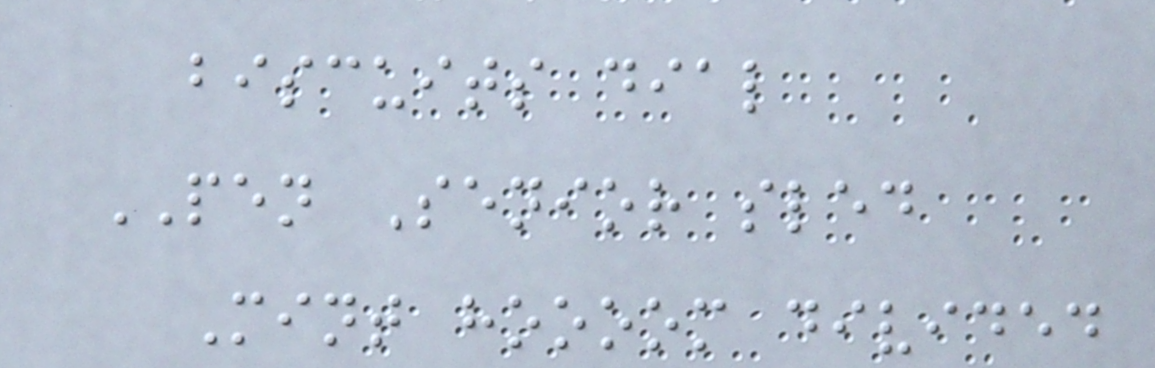biscuits dial
PEN Senior sled
Mint hoooom divided
